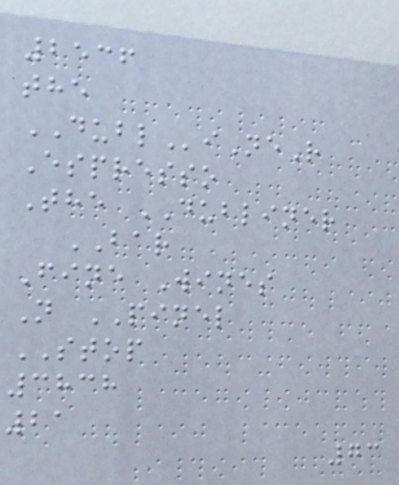2536
the
DUBLiNeR
Espresso
The DUBLINER
BAR
Fine Wines
N PINEL
STOP
3838
21
73
